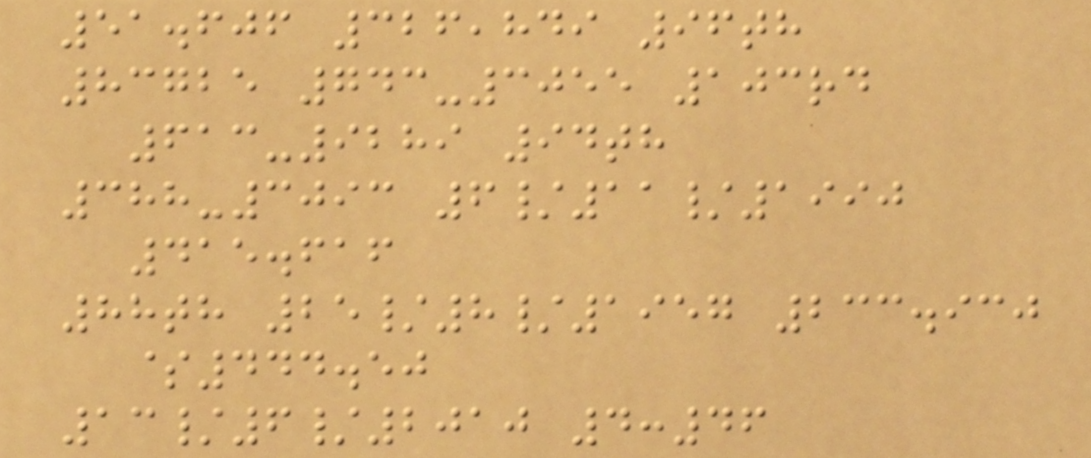51.606 326,849 96th
83725 743-3055 103rd
613-9289 94th
388-3093 6/11/1990
415.616
88th 25/8/1957 233.930
$444.50
13/6/2010 4:46
